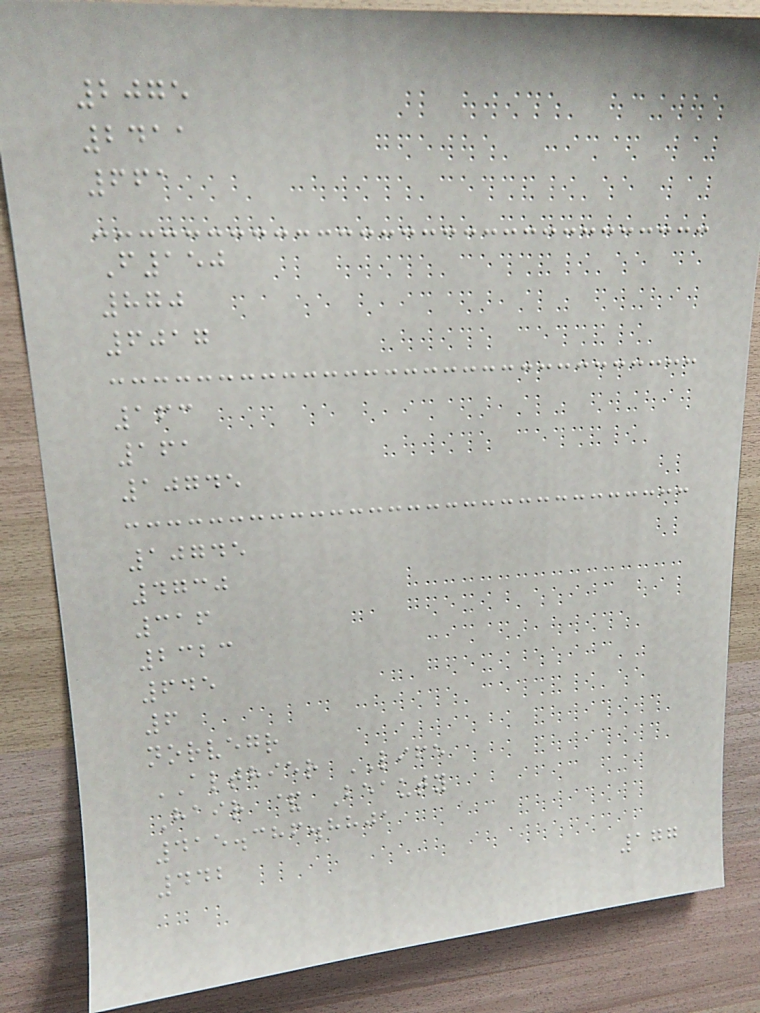2075
2411
661
F150
870
6017
163
161
10745
10745
4730
316
2323
645
6
norvegr
ALTHIER LIFE
Hair & Beauty
415.386.8801
442
177
